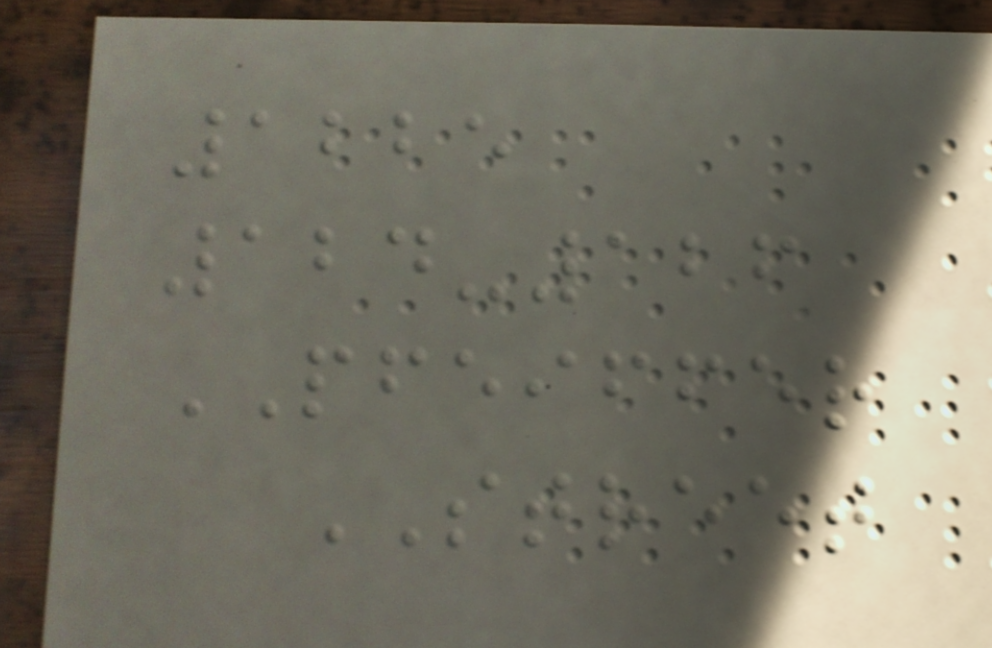1225
124-126
PFEIFFER
STREET
